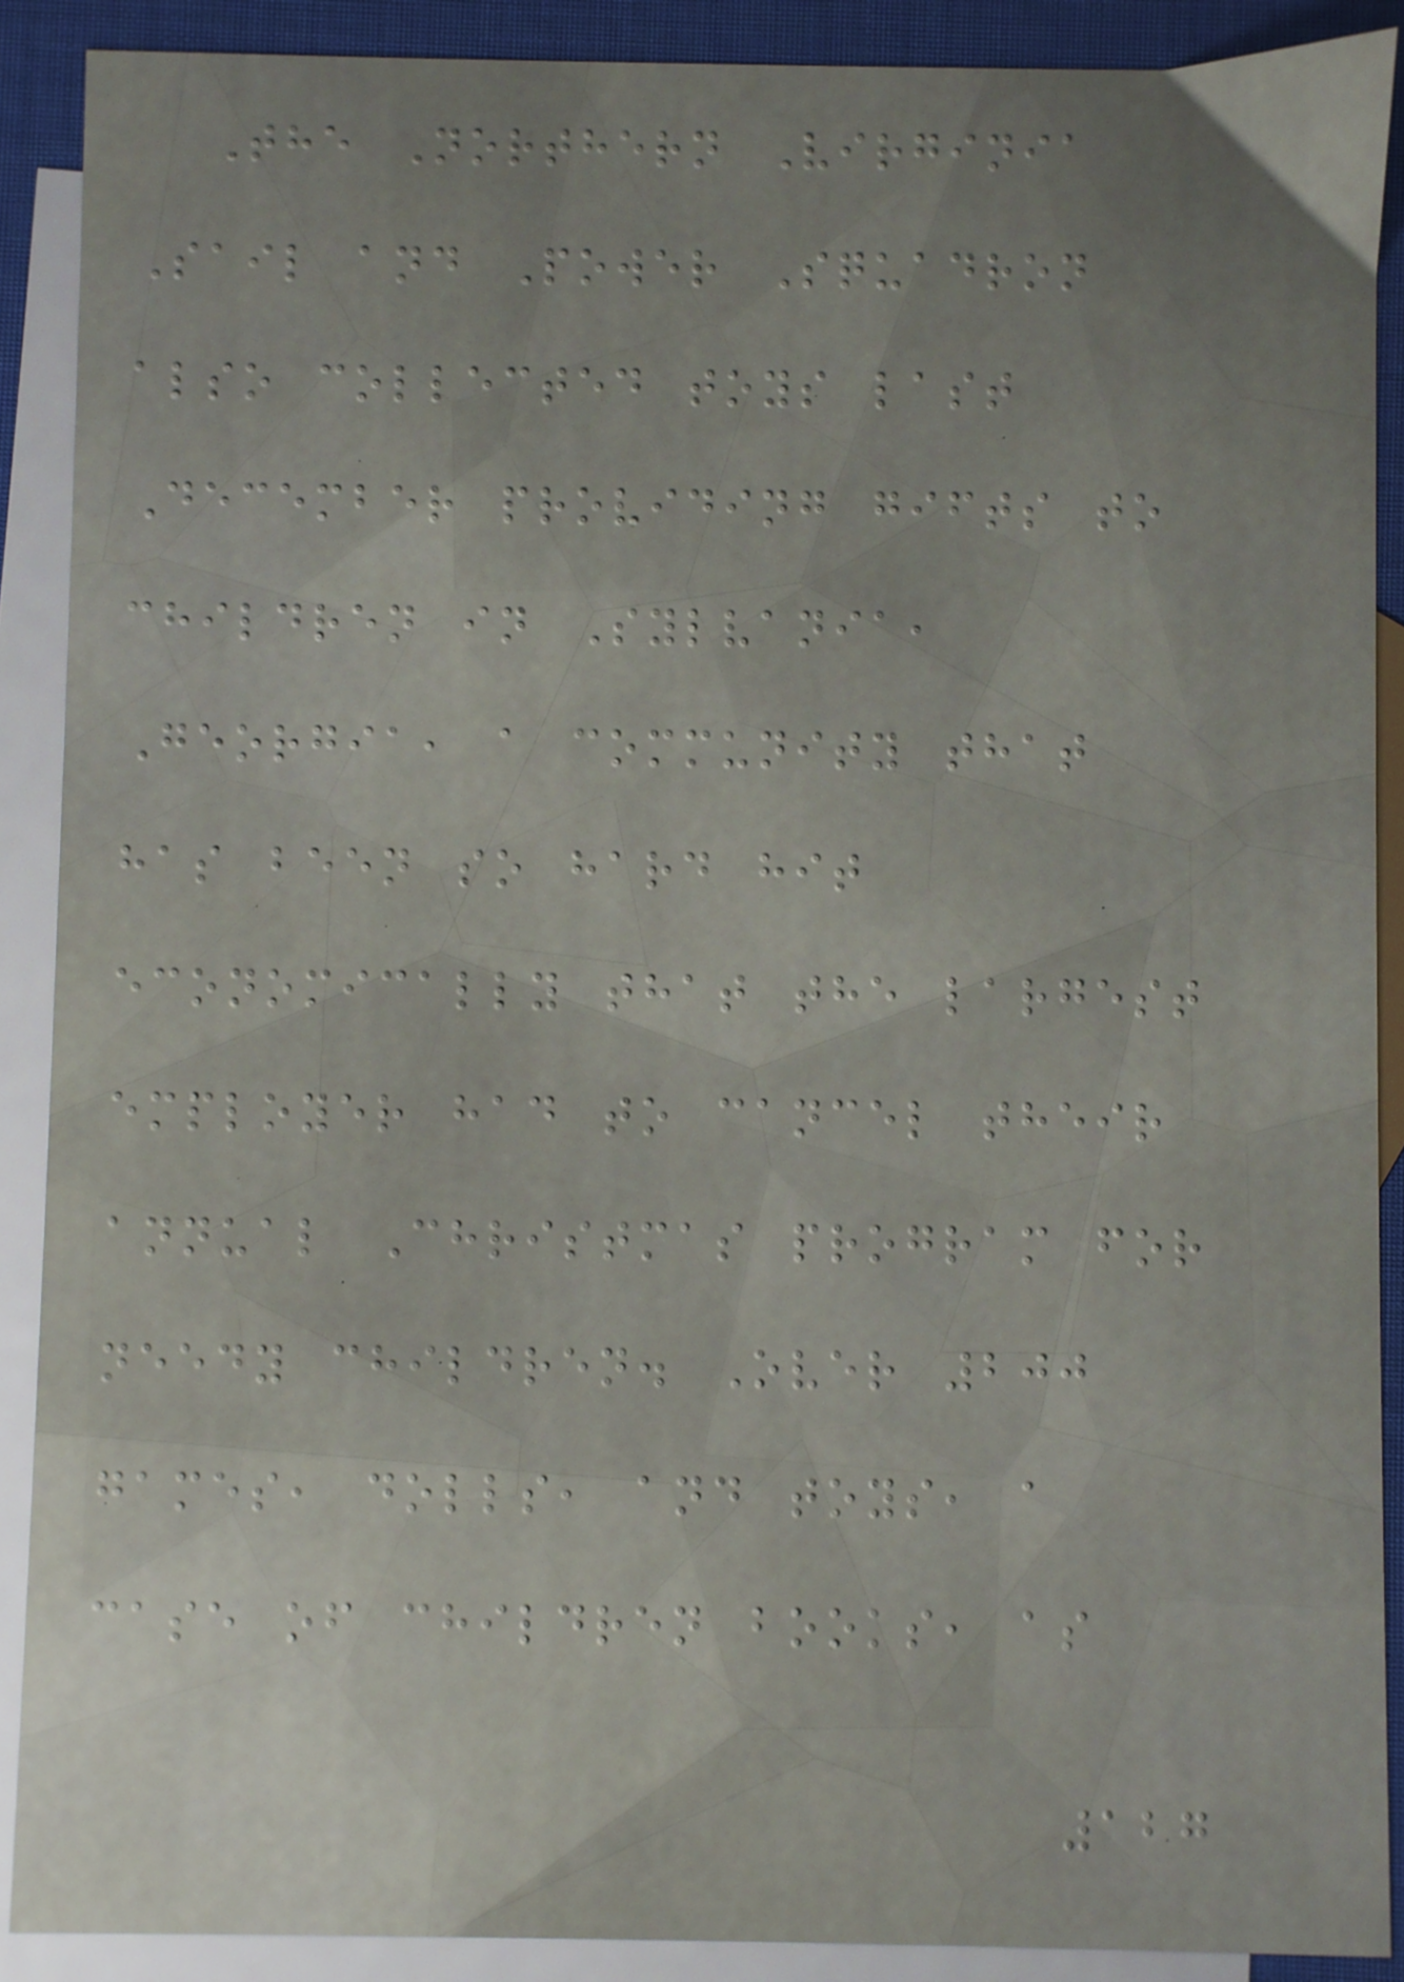The Northern Virginia
Sail and Power Squadron
also collected toys last
December providing gifts to
children in Sylvania,
Georgia, a community that
has been so hard hit
economically that the largest
employer had to cancel their
annual Christmas program for
needy children. Over 200
games, dolls, and toys, a
case of children books, as
127
